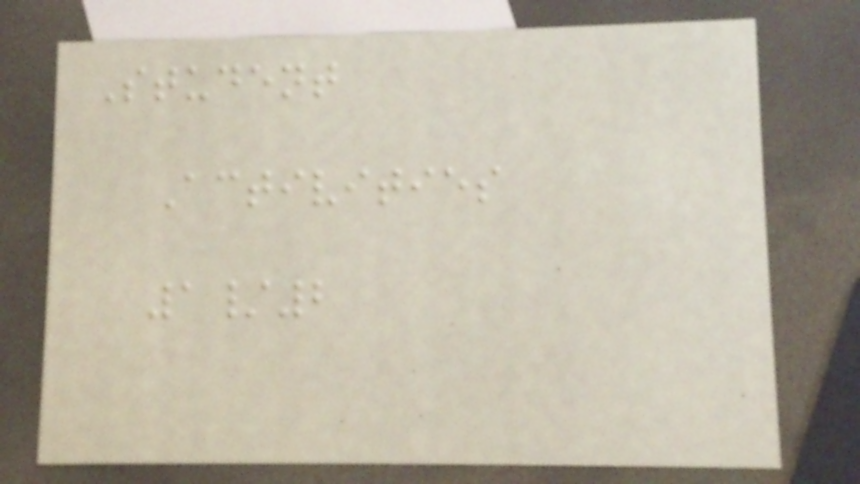Student
Activities
1/2
